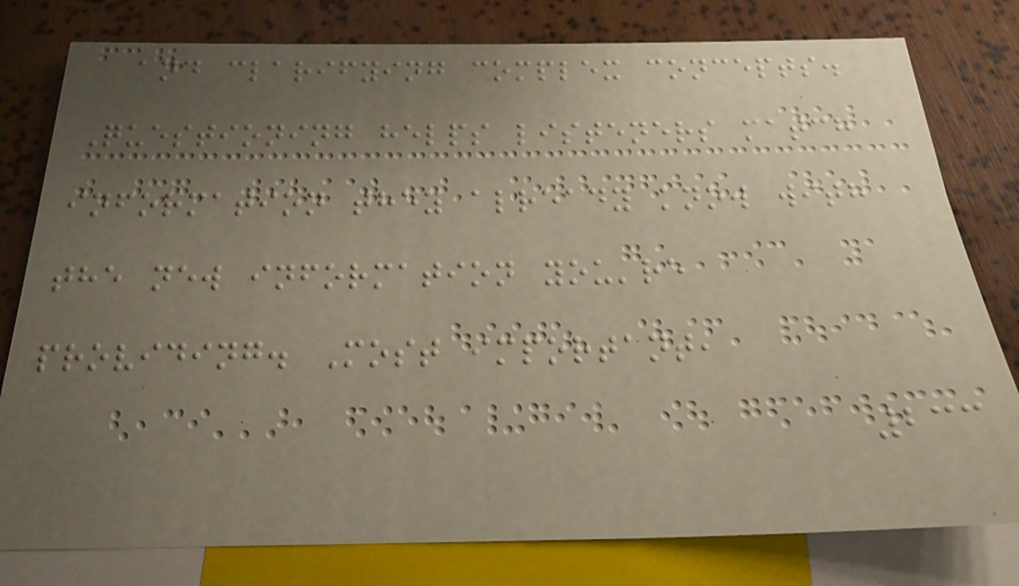and clarifying complex concepts.
Questioning helps listeners match
information they already know with
the new information you're
providing. Most important,
233
